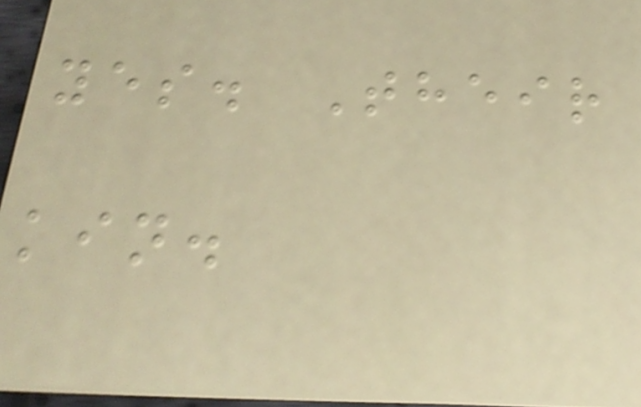yes. Their
kin.
